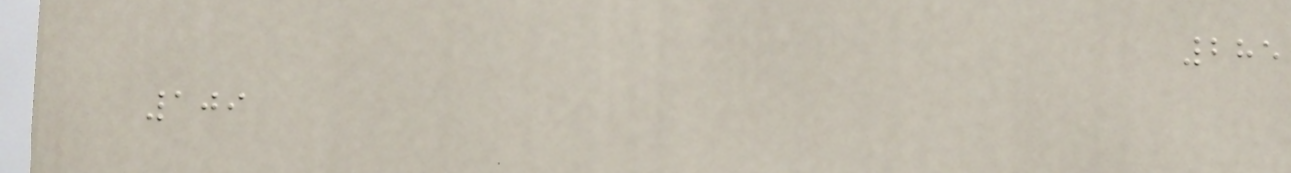285
109
